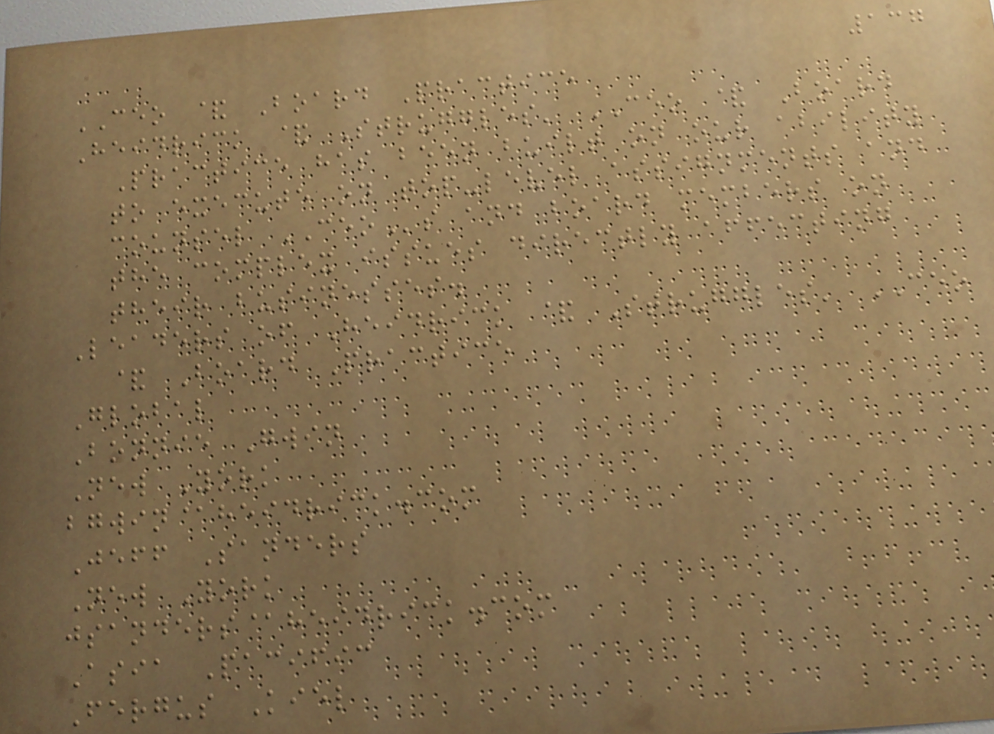137
CEO & Board Practice
Heidrick & Struggles' CEO & Board
Practice has been built on our ability
to execute on top-level assignments and
counsel CEOs and board members on
the complex issues directly affecting
their businesses.
Leaders of Heidrick & Struggles' CEO
& Board Practice
Global
Bonnie Gwin
New York
bgwin@heidrick.com
Jeff Sanders
New York
jsanders@heidrick.com
Asia Pacific
Fergus Kiel
